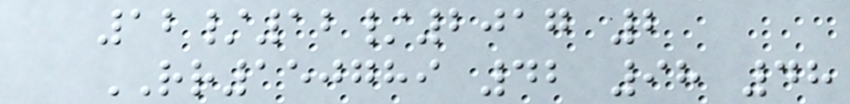12/12/2017 2
RR150789 42 98 48
